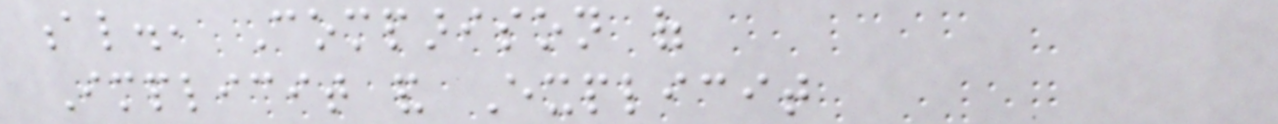al., Comparison of
Implicit and Explicit
